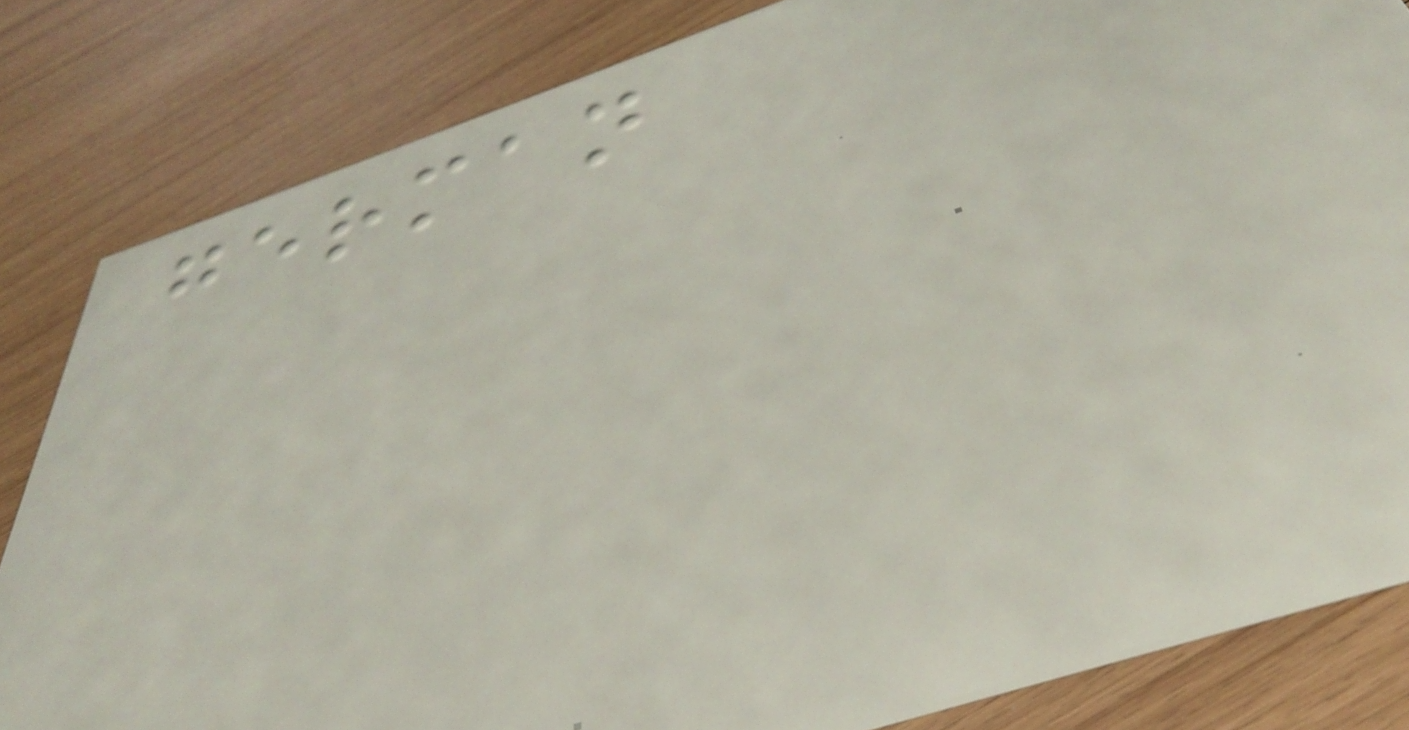german
